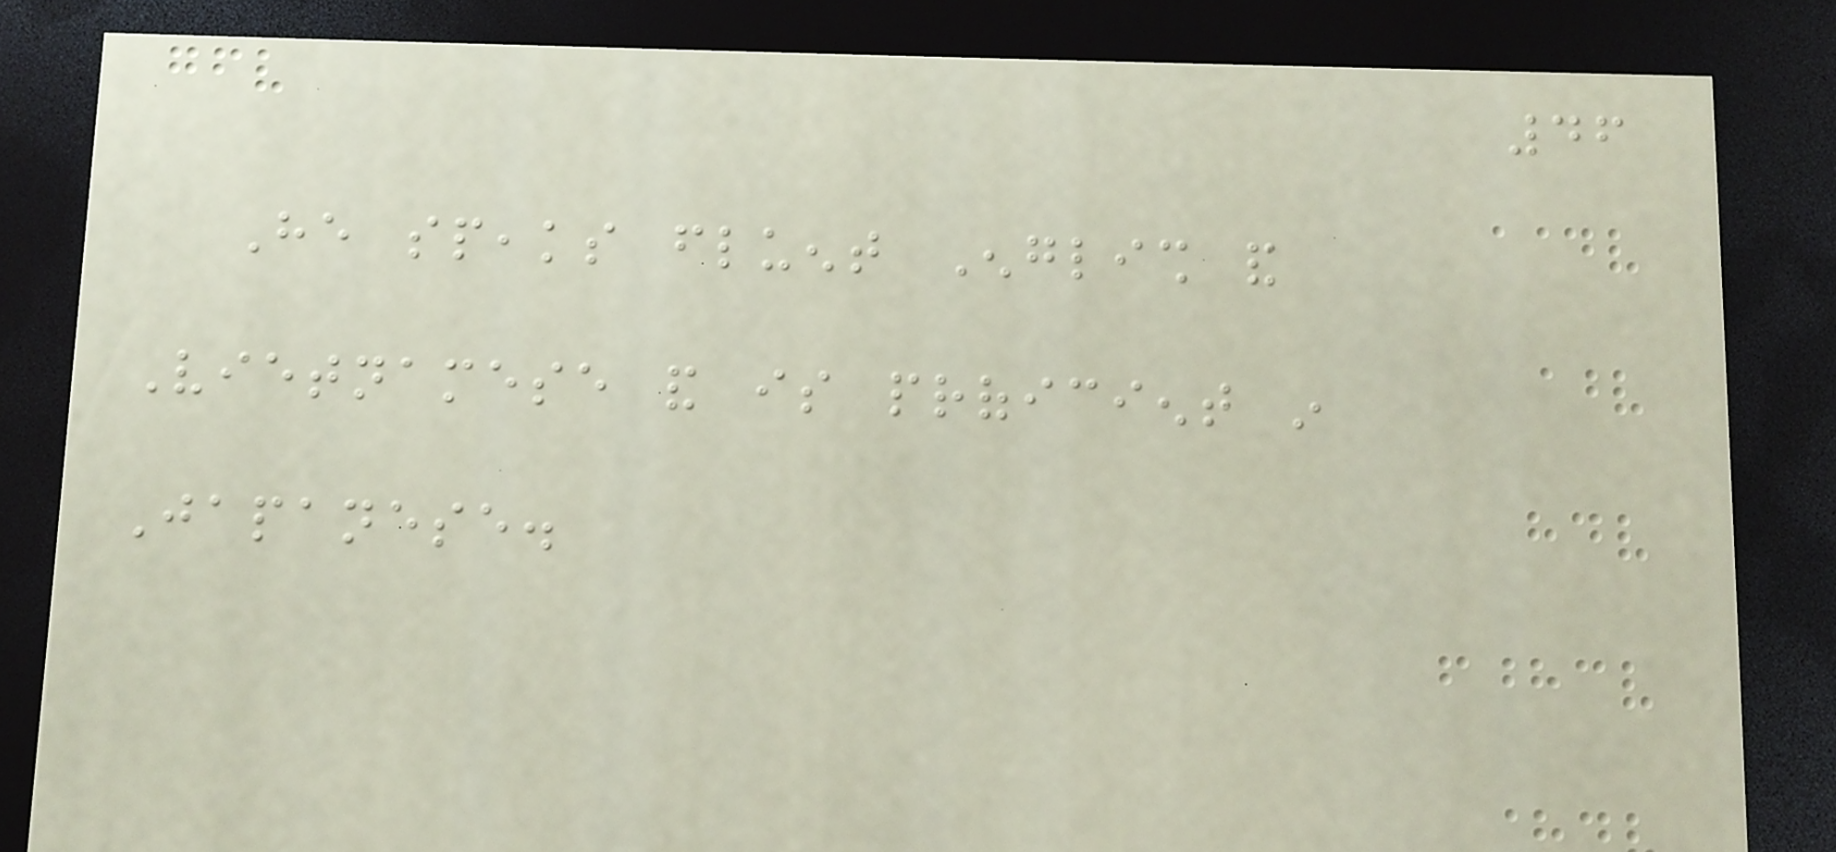46
He speaks fluent English and
Vietnamese and is proficient in
Japanese.
